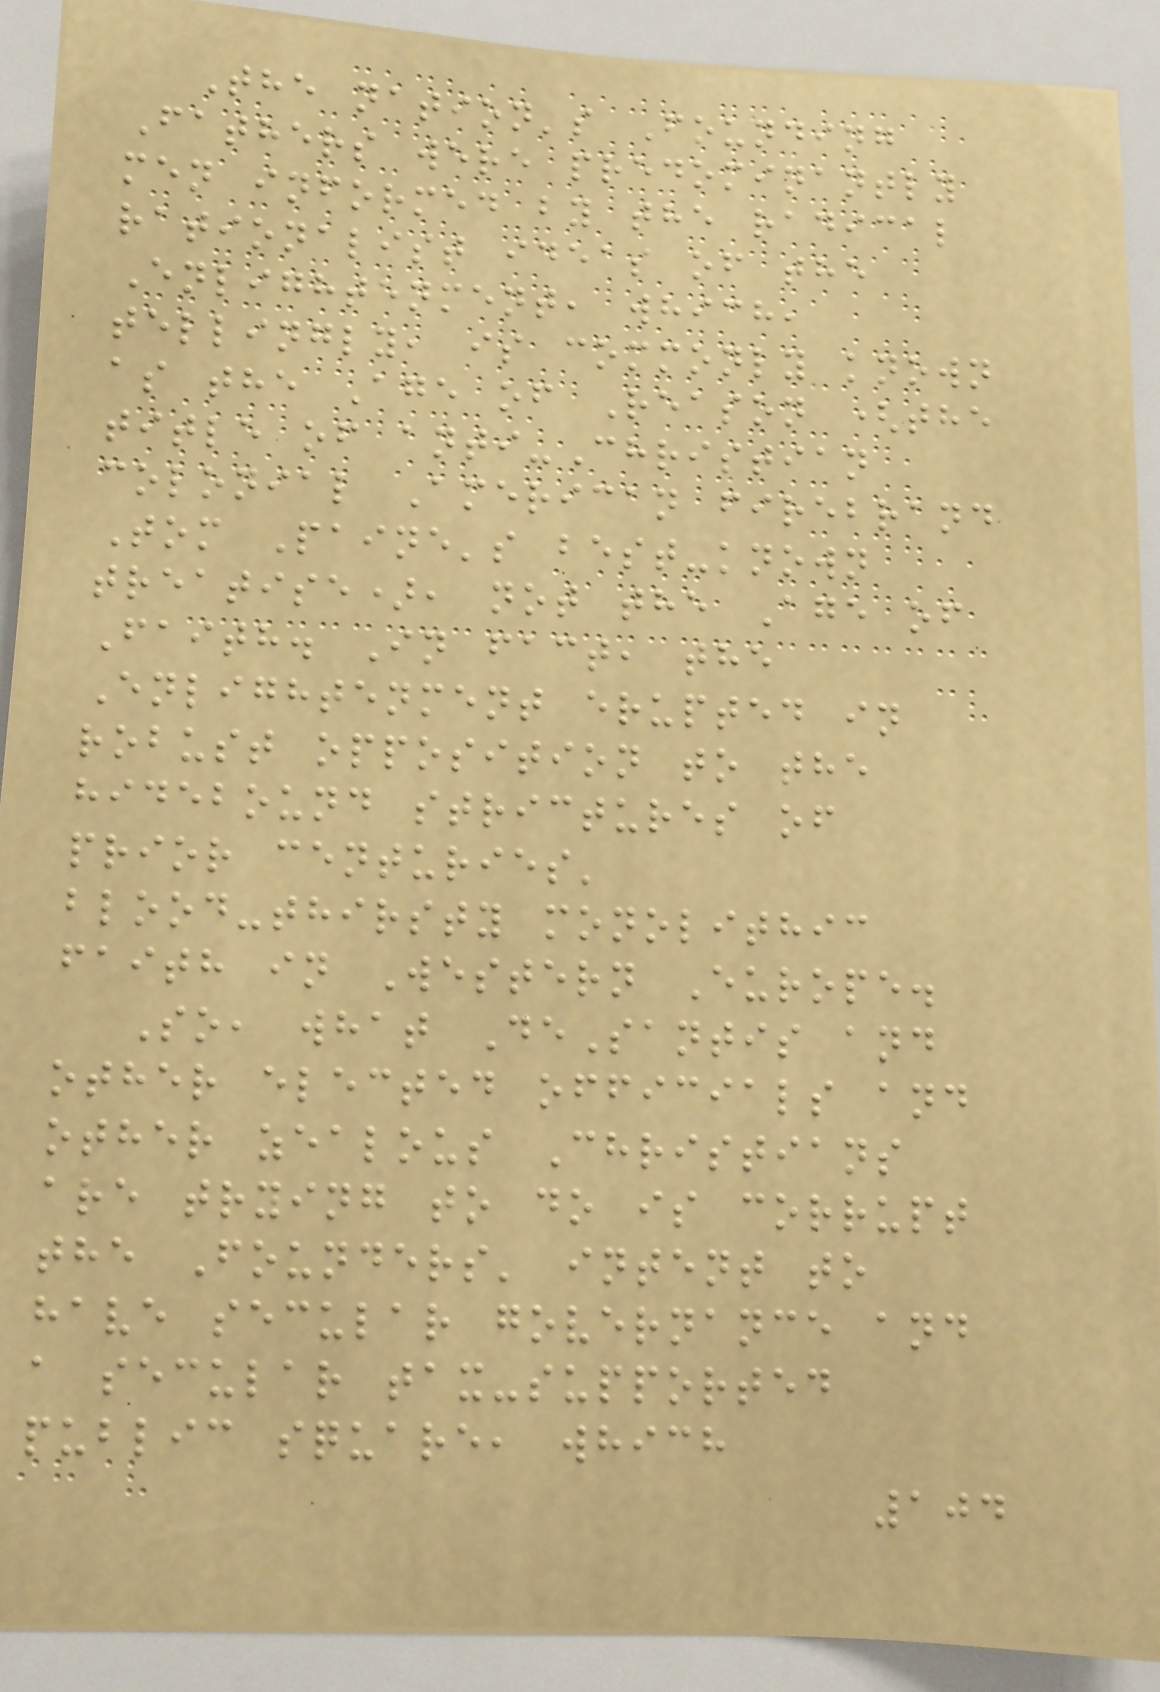The nation's Founding
Fathers were predominantly
men informed by the radical
rationalist ideas of the
Enlightenment, which,
tellingly, is commonly known
as the Age of Reason (the
title of anti-Christian
colonial American firebrand
Tom Paine's best-known
treatise), not the Age of
Faith. In fact, the
Enlightenment erupted in
robust opposition to the
hidebound strictures of
prior centuries'
blood-thirsty monolithic
faith in Western Europe.
So, what DeSantis and
other elected officials and
other zealous Christians
are trying to do is corrupt
the Founders' intent to
have secular governance and
a secular tax-supported
public square, which
104
